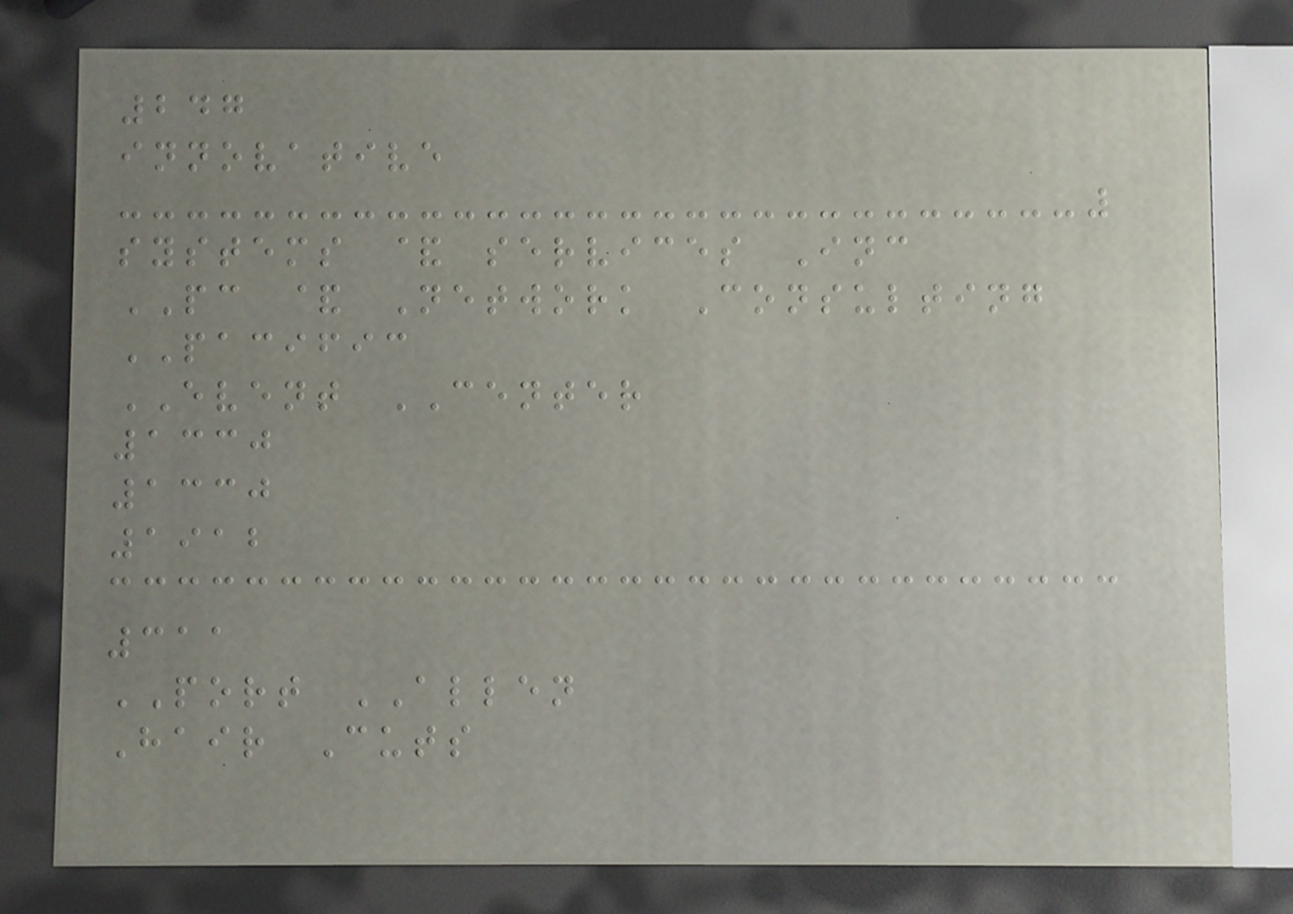247
innovative
systems & services Inc
PC & Network Consulting
PACIFIC
EVENT CENTER
1330
1330
1912
311
PORT ALLEN
Hair Cuts
